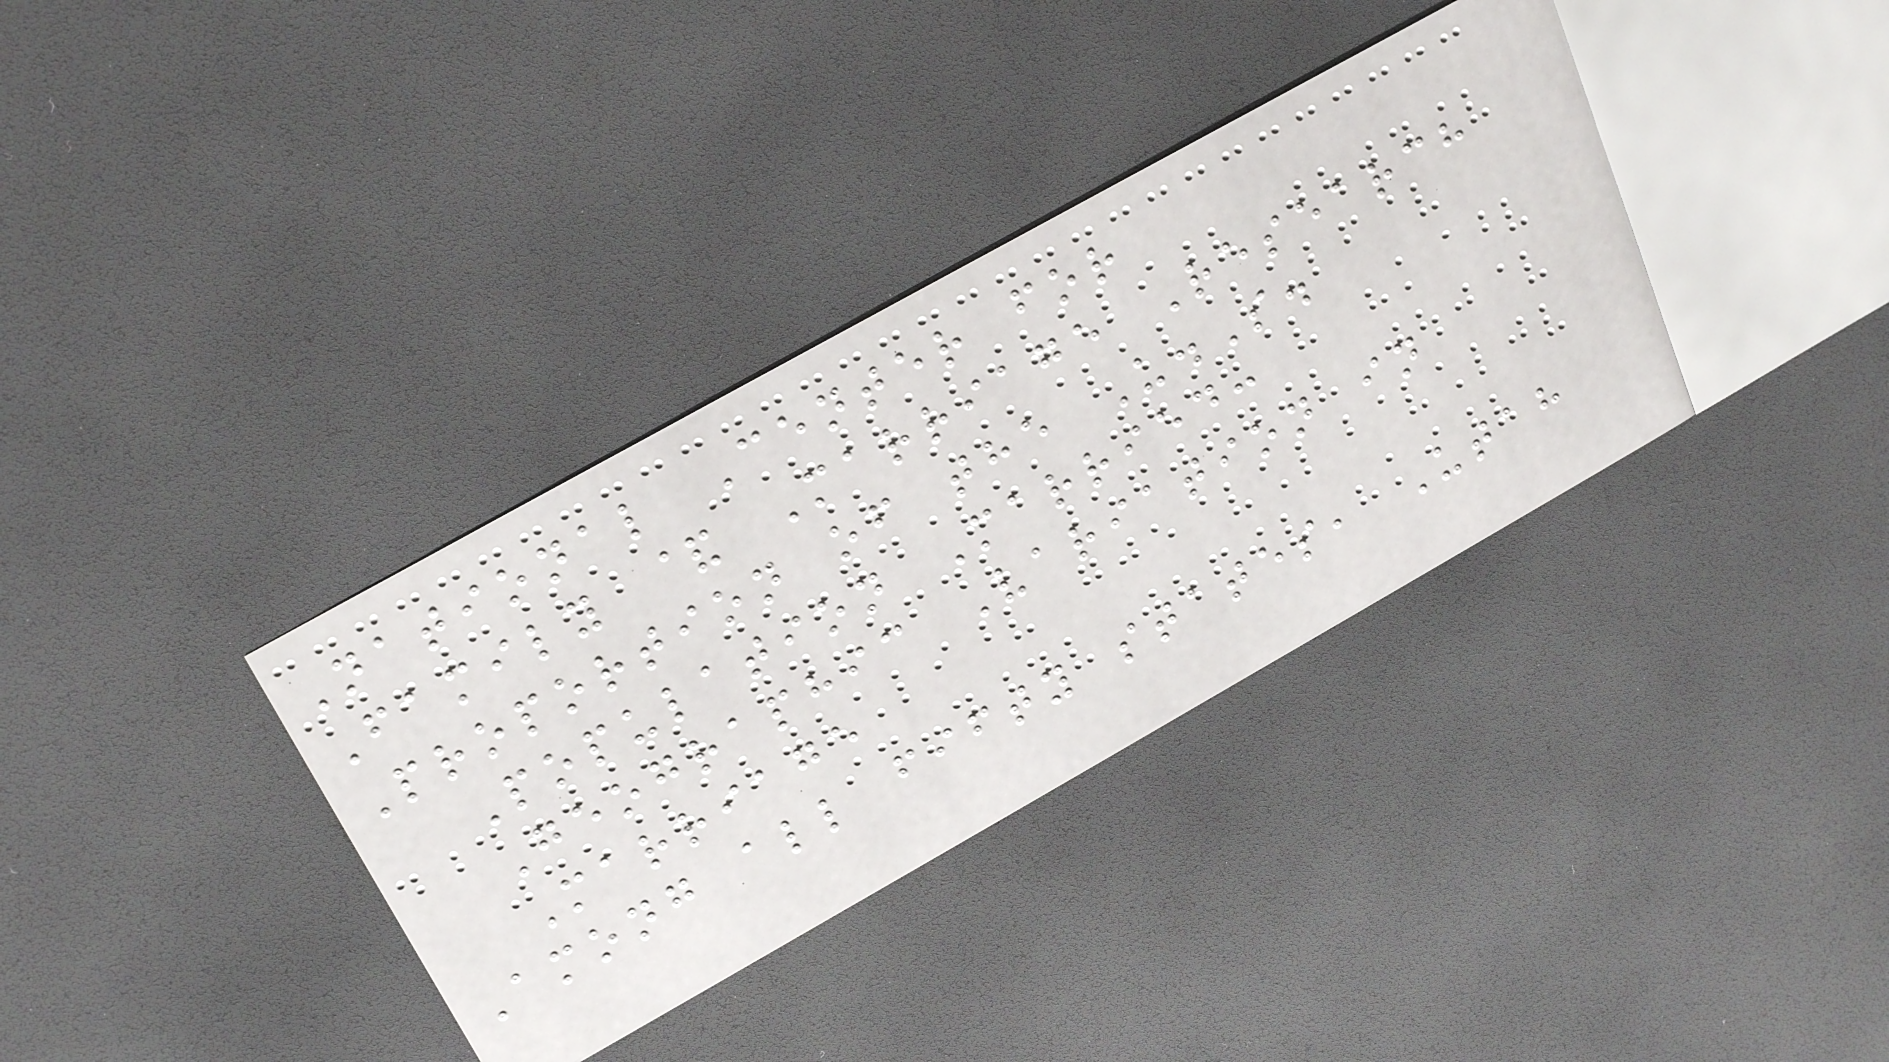National Center for
Family & Marriage Research
Proportion of the U.S.
Population Married:
Geographic Variation in
Marriage
Among all fifty states, Utah
